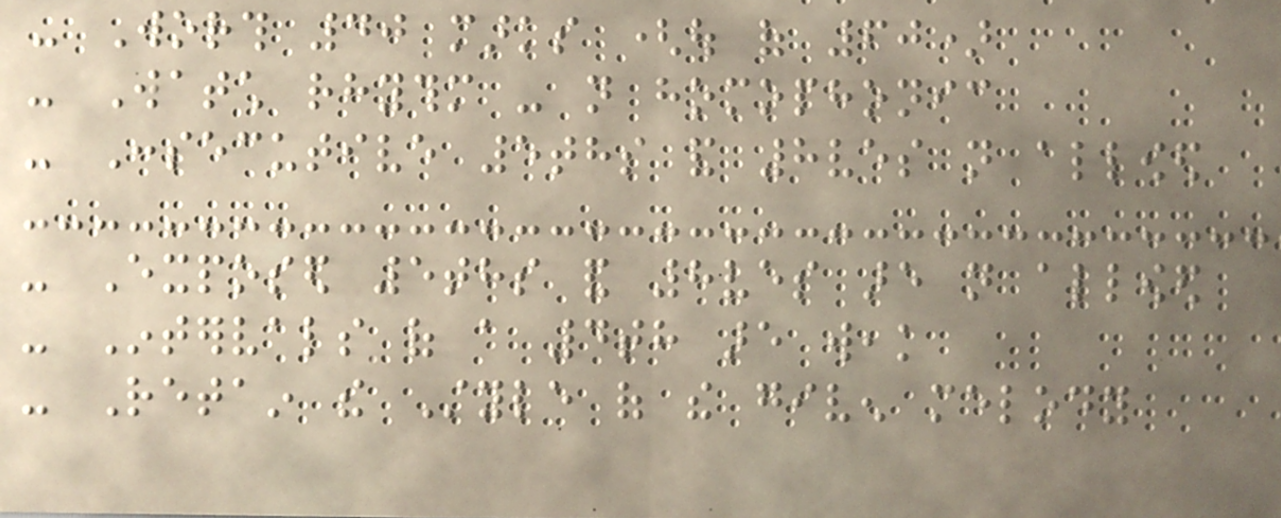- Worth 40 marks (out of 60)
- Watch rhythm - not homophonic
- Consecutive 5ths and 8ves not allowed
- Exposed 5ths and 8ves are not allowed
- Intervals of a 4th are weak
- Retain the Style of the given melody
